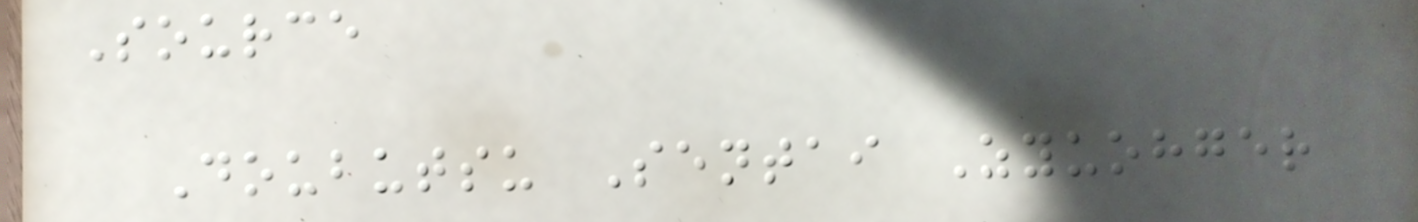Source
Doubutsu Sentai Zyuohger
